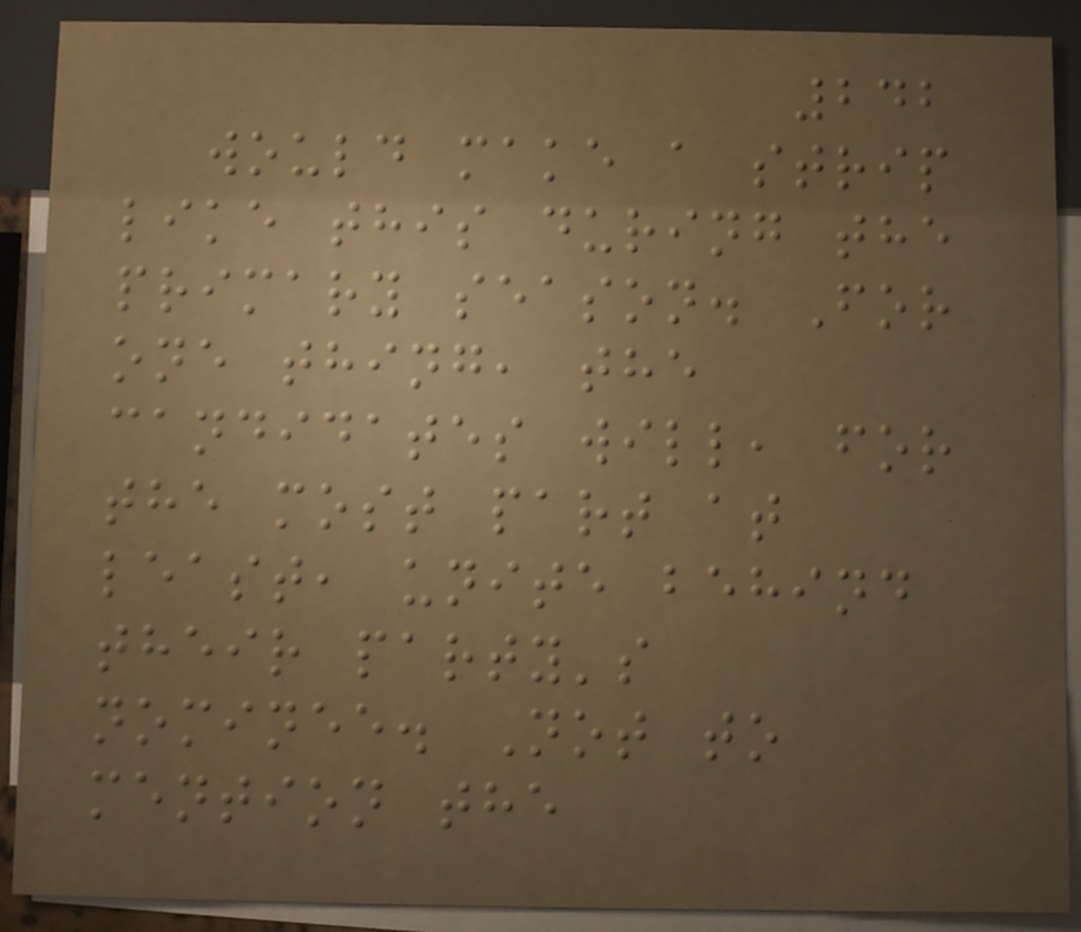242
would make a strip
like this during the
primary season. For
one thing, the
candidates will, for
the most part at
least, unite behind
their party's
nominee. Not to
mention the
